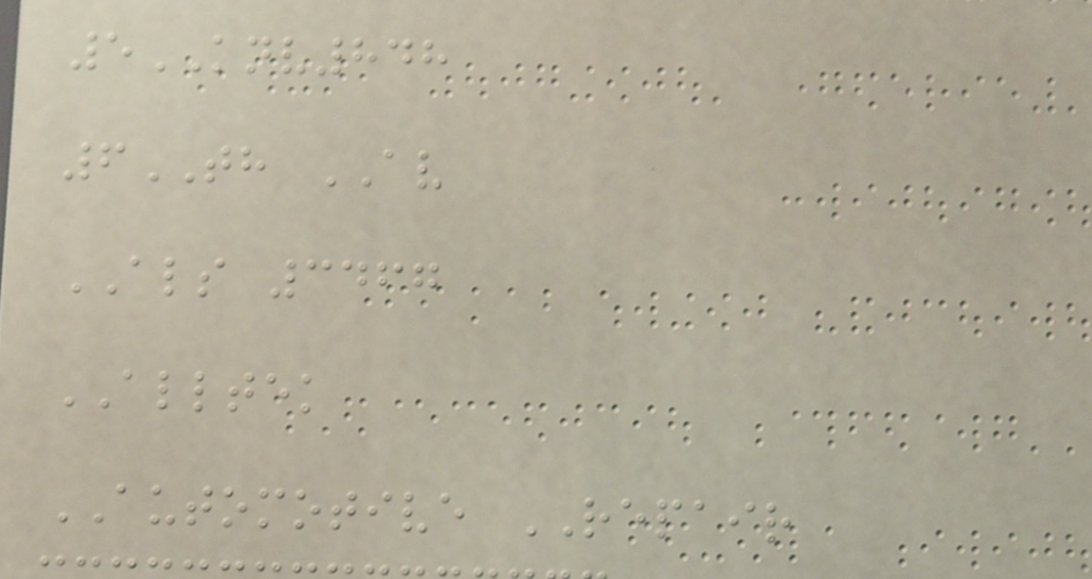5KNV848
6TH AV
ALS 3467
ALLTEK
AUTOMOTIVE REPAIR
